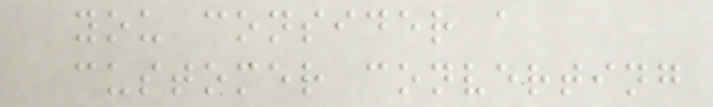you consider a
customer converting
